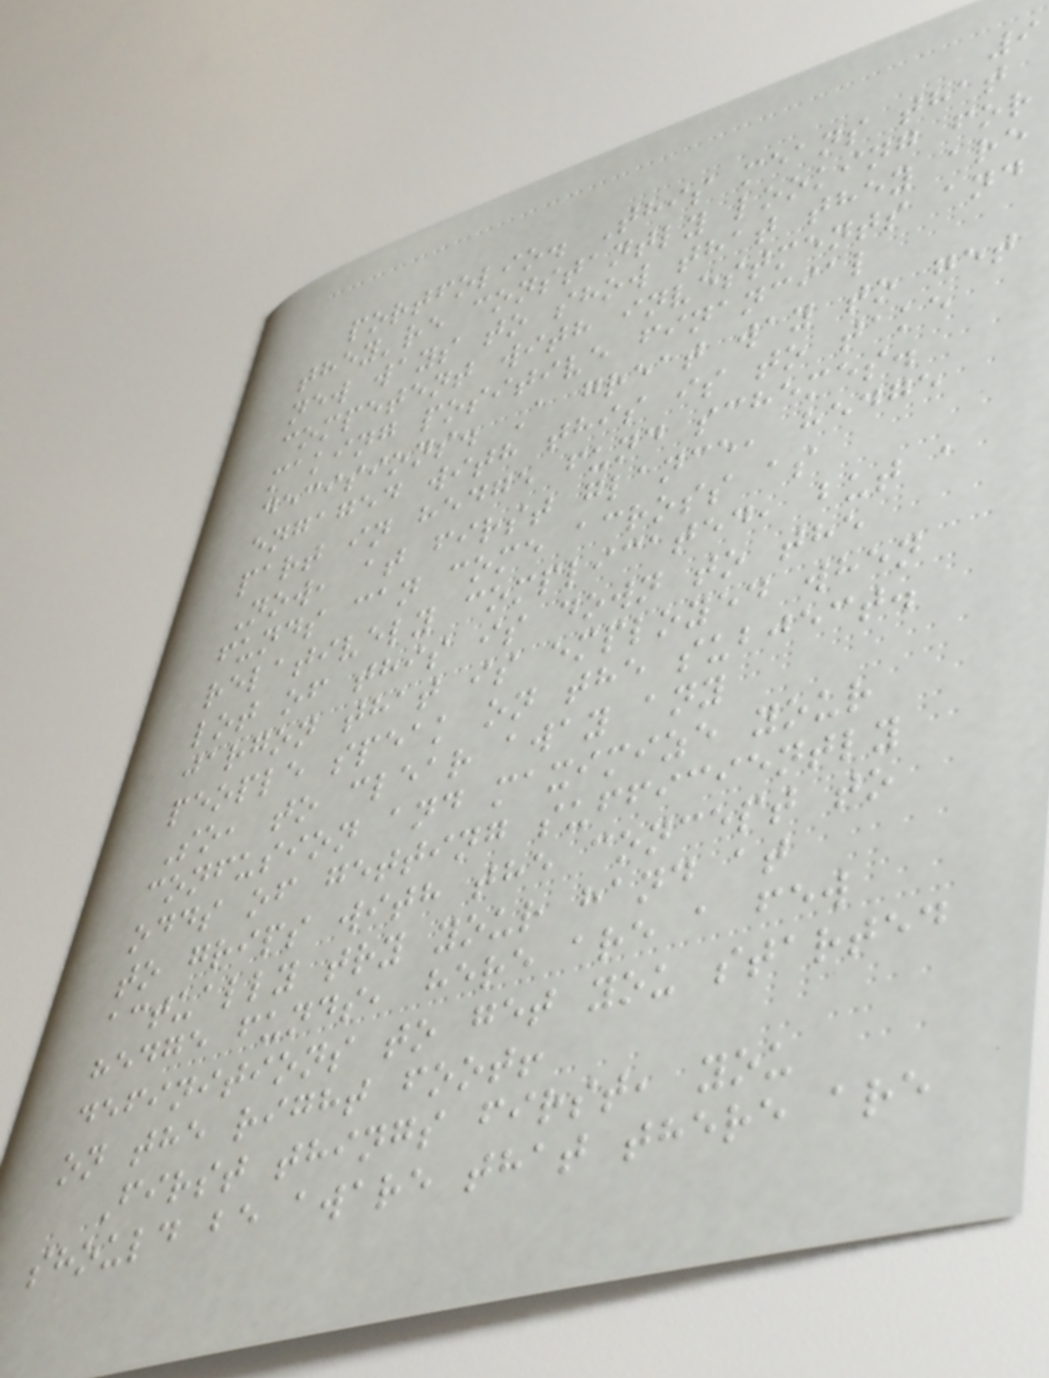9
portfolio. This means that
they're constantly looking for
new ways to show that they are
competent with investments and
making positive financial
decisions. A great way to get
engaged with this is to take
part in hedge fund schemes.
Now, at first glance, hedge
funds can come across as
relatively complicated, but a
lot of this is down to the
jargon that is employed when
people speak on the subject.
So, to clear away any
confusion and maximize your
odds of getting sufficiently
to grips with the concept to
actually try your hand at
hedge funds, here are a few
definitions to get you started
on the right foot!
First things first, you
should be aware that there are
